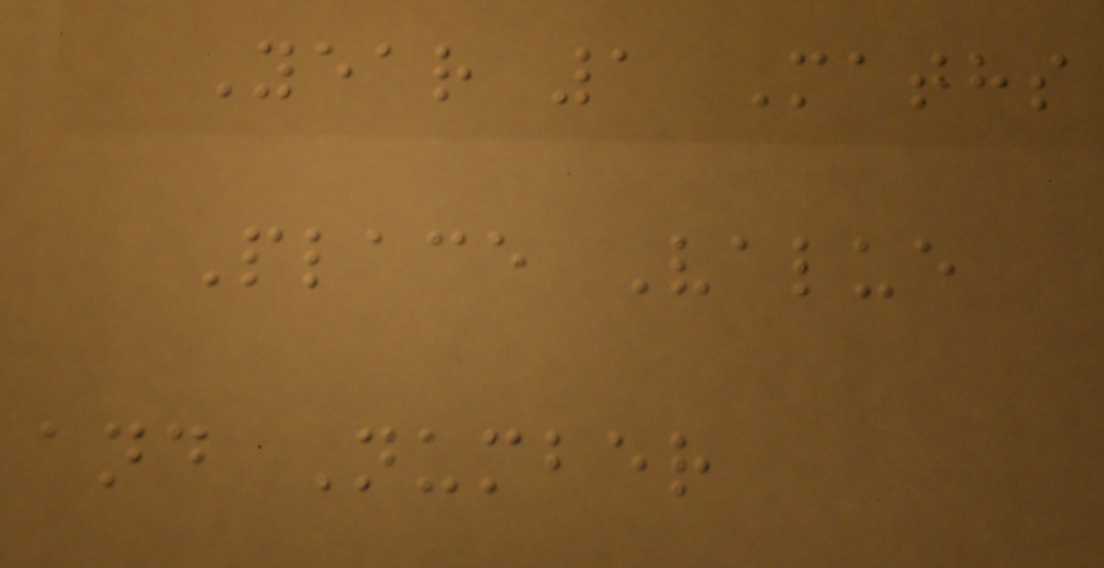Year 1 Maths
Place Value
and Number
